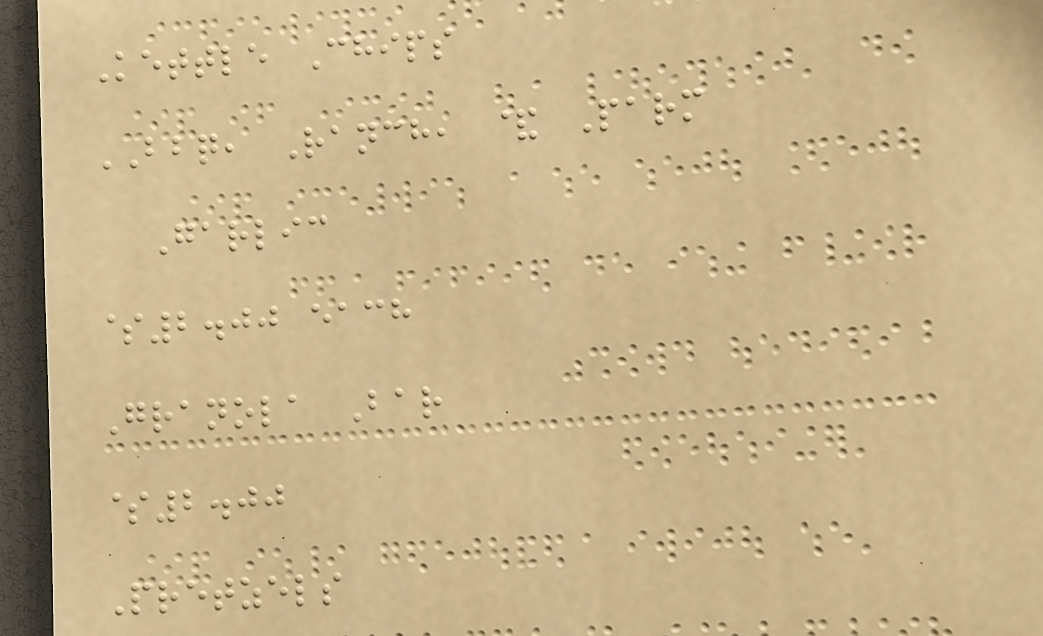Kettle Chips
BBQ, Ranch, & Parm
Garlic
$2.00 each
Granola Bar
$2.00
Pretzels
